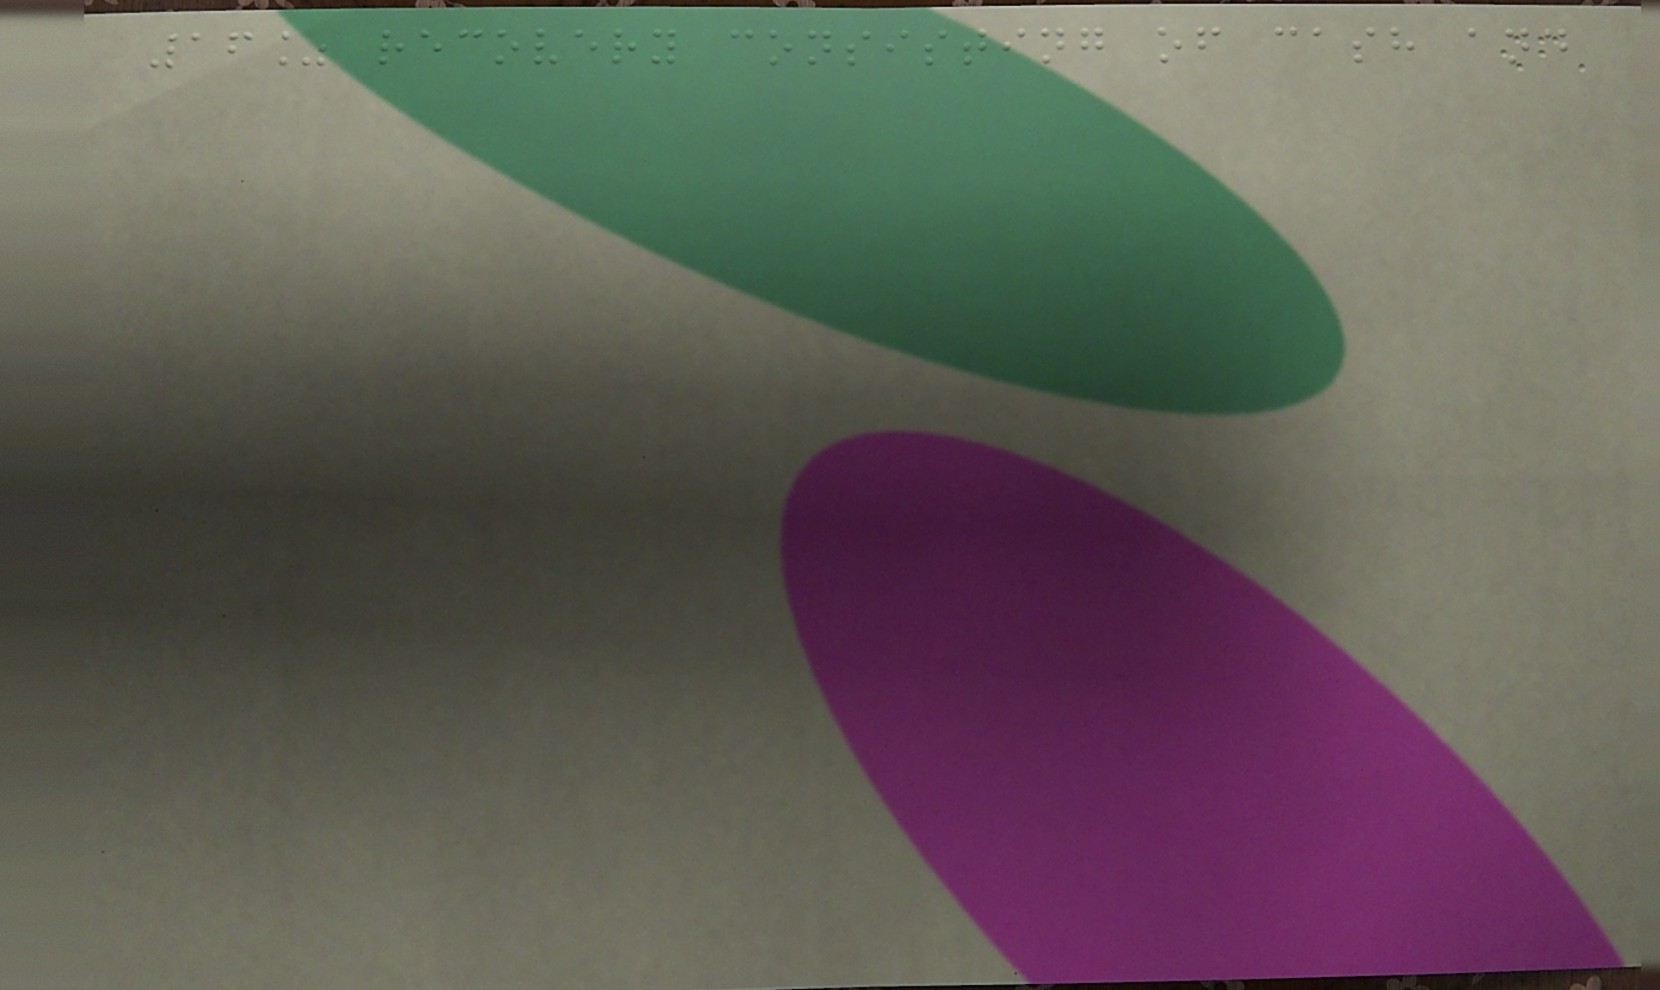16% recovery consisting of cash and
